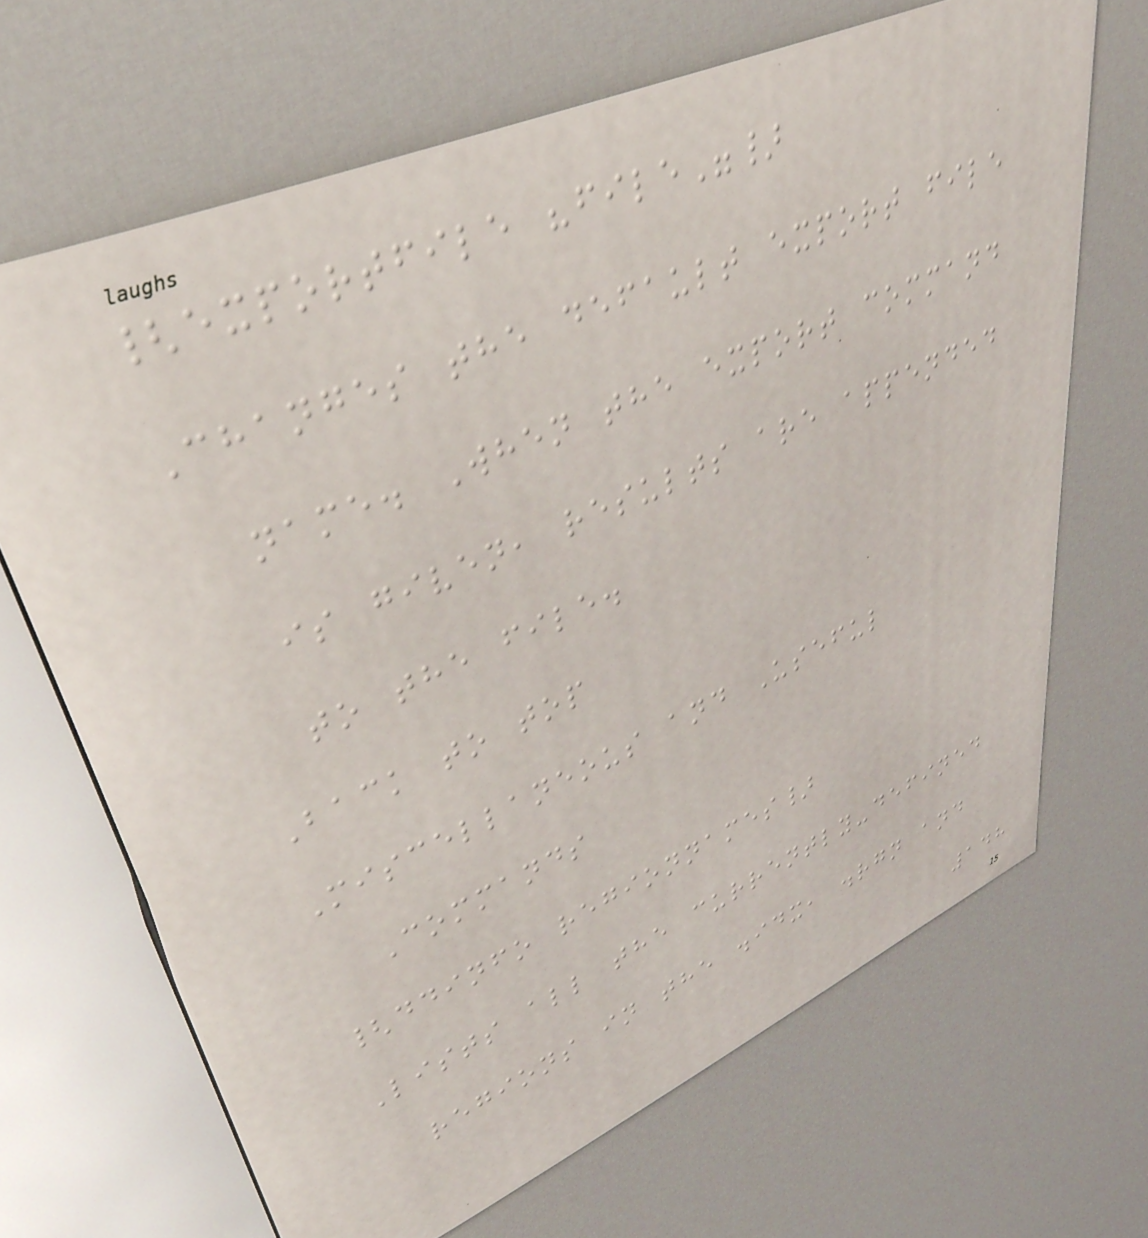{exportfile "file"}
Changes the default export file
name. When the export command
is given, results are appended
to the file.
Back to top
Miscellaneous and Useful
Commands
{ddinfo regionnames}
Lists all the currently-defined
regions in the .idx, .rgn and
148
